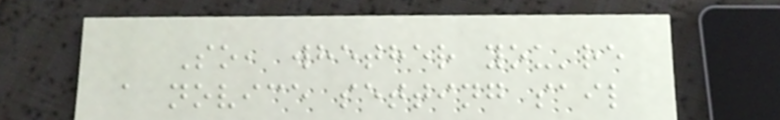So, whether you're
a novice setting sail
